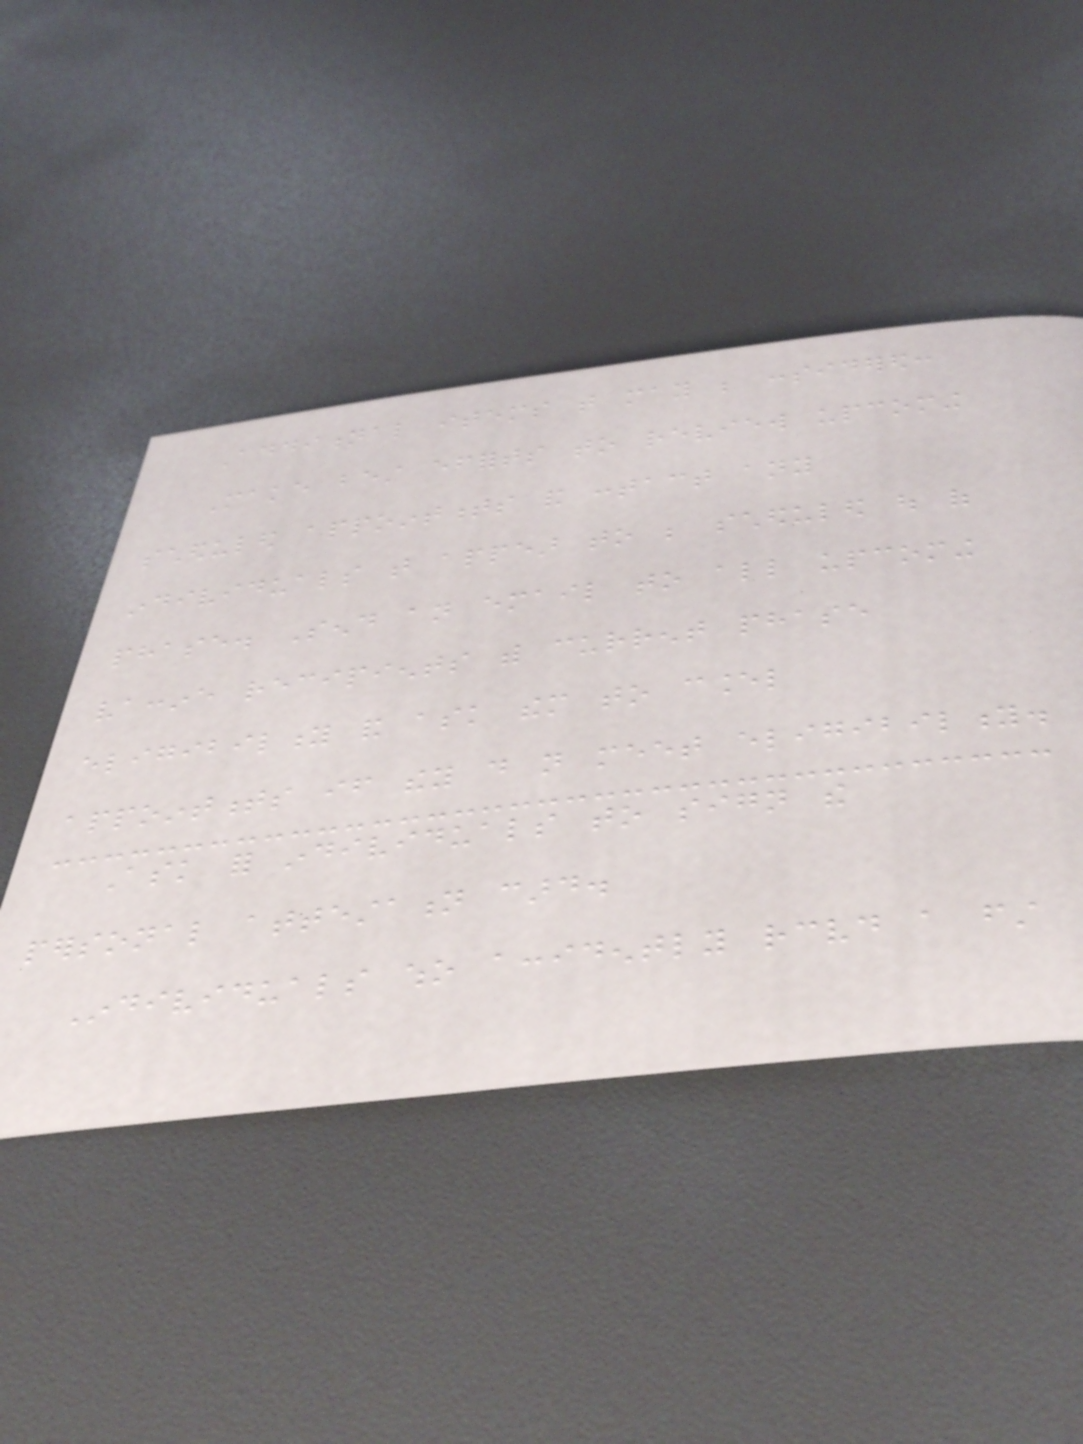Additional items that may be considered:
Make best efforts to review upcoming
scheduled appointments and contact any
individuals that appear to be scheduled out of
phase. Send an email to all upcoming
vaccine recipients with current phase
eligibility and ask them to cancel
appointments if they do not meet eligibility.
Ask for individuals to sign the
personal attestation card.
Individuals who accidently received a first
